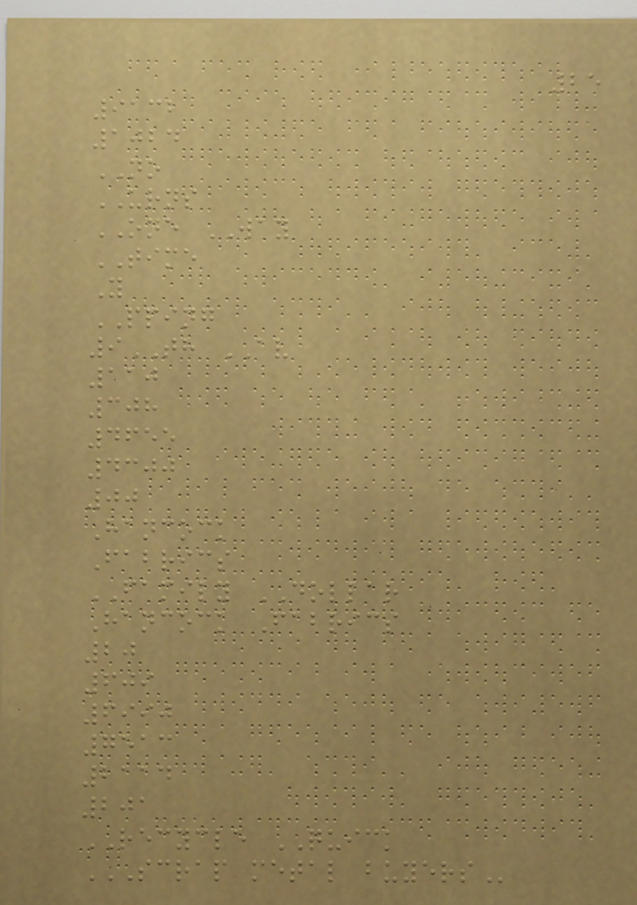25
9132
1024
NO
URNS
ONE WAY
TIME
Y
PPING
9TH AV
110
308
4655
4300
00
Hancock
Fabrics
FAMILY DOLLAR
Hancock Fabrics
20
609
6990
7513
2114
201
RECYCLE QUICK
SCRAP METAL BUYERS
